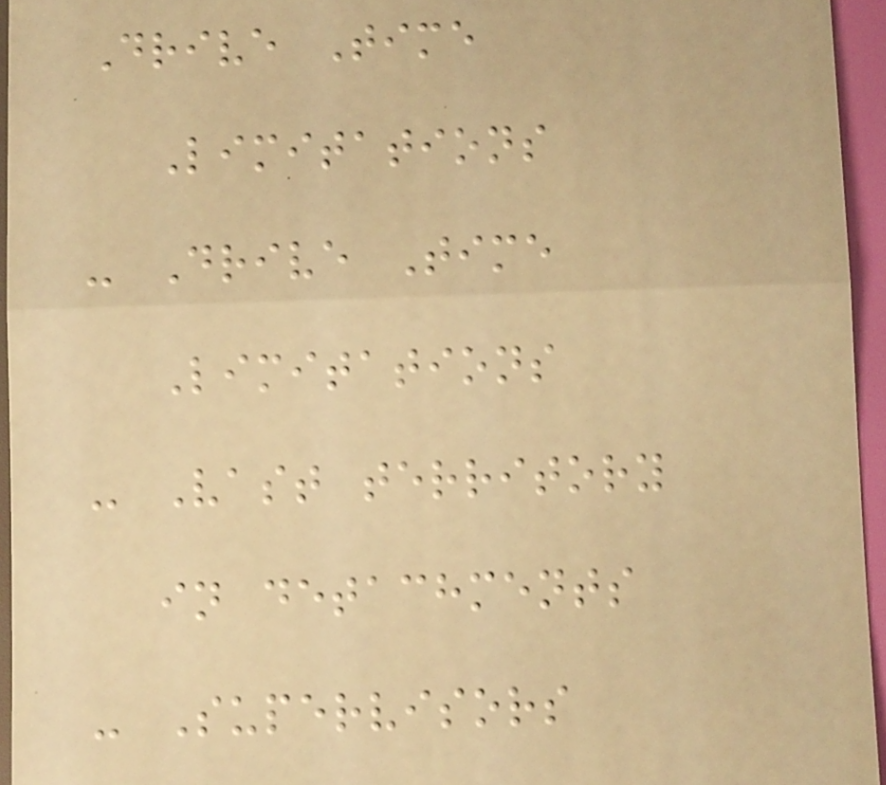Drive Time
Limitations
- Drive Time
Limitations
- Vast territory
in detachments
- Supervisors
